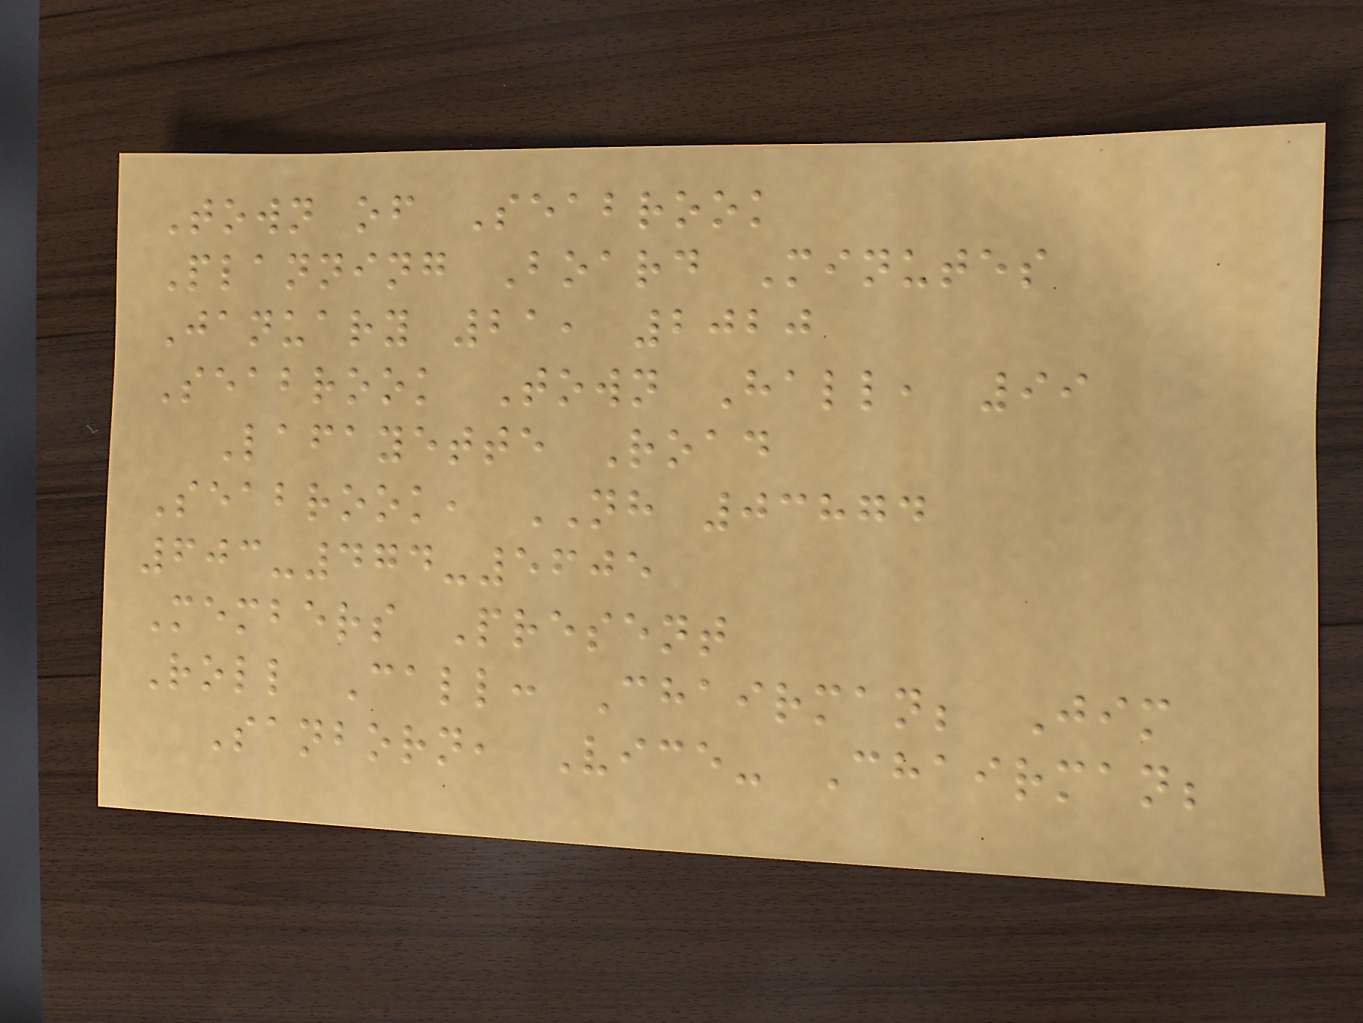Town of Seabrook
Planning Board Minutes
January 21, 2020
Seabrook Town Hall, 99
Lafayette Road
Seabrook, NH 03874
603-474-5605
Members Present
Roll Call: Chairman; Jim
Sanborn, Vice- Chairman;
